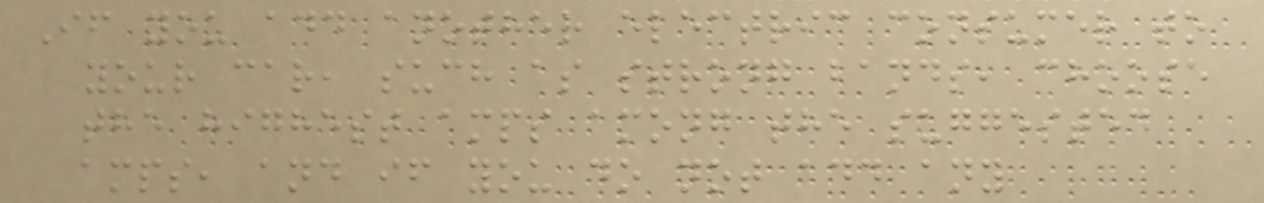If you add another electric consumer to
your car, such as strong bands, choose
the highest amps among the suggested
amps, and if you do not add any
